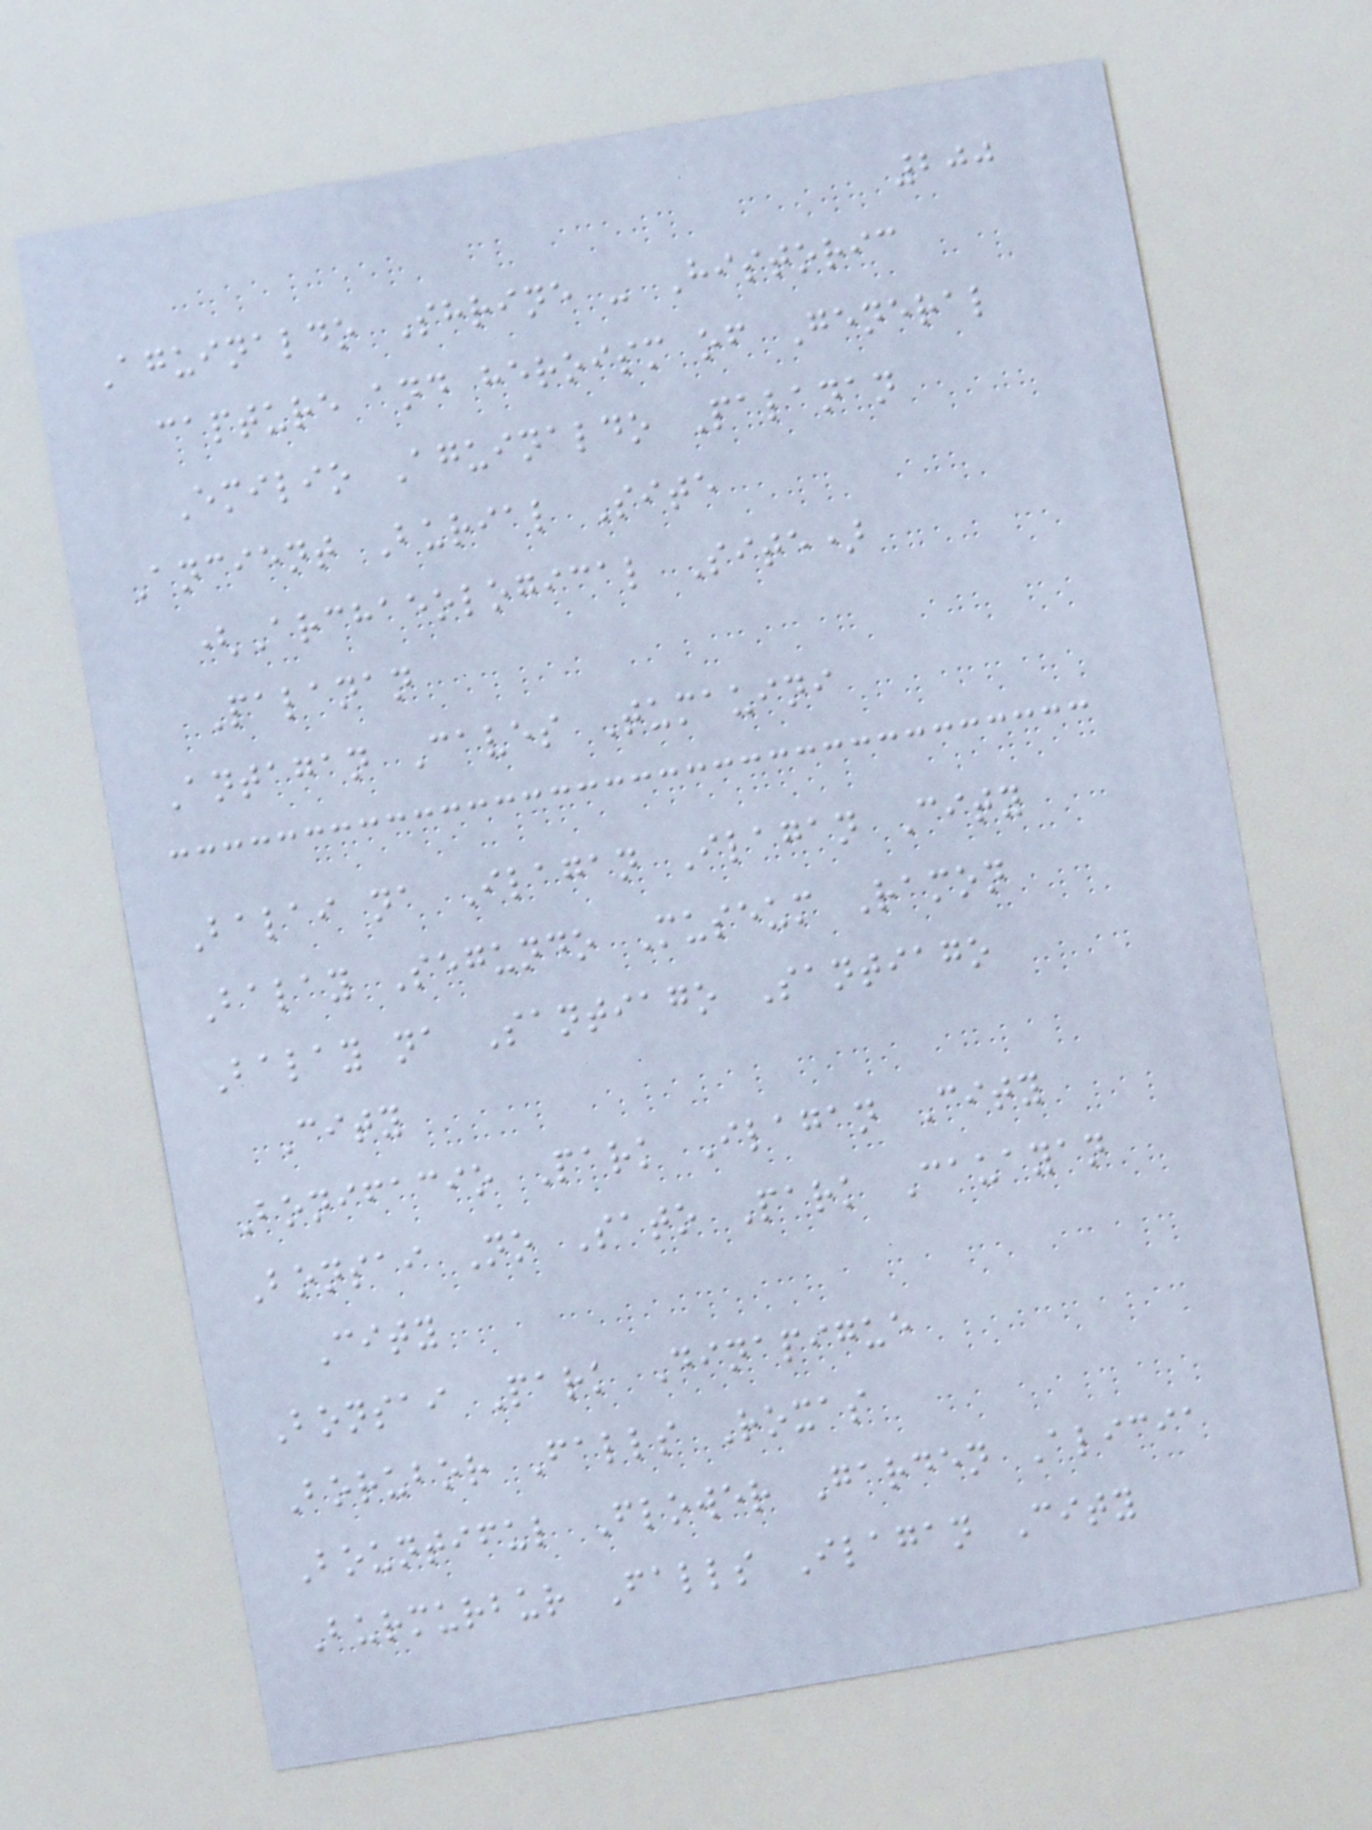200
Aguinaldo Shrine - Historic
capture and heroism of General
Emilio Aguinaldo Palanan
Ancient Burial Site
(Archaeological Site)
Palanan
Antagan Caves Tumauini
Balai na Ilagan Ilagan City
Balay Segundo Museum Ramon
Balay na Santiago Santiago
City
Bonifacio Park Ilagan City
Bonsai No Sato Park Cauayan
City
Bonsai Park Dinapigue
Borubor Falls Roxas
Bountiful Flower Garden Alicia
Burmurbur Falls Ilagan City
